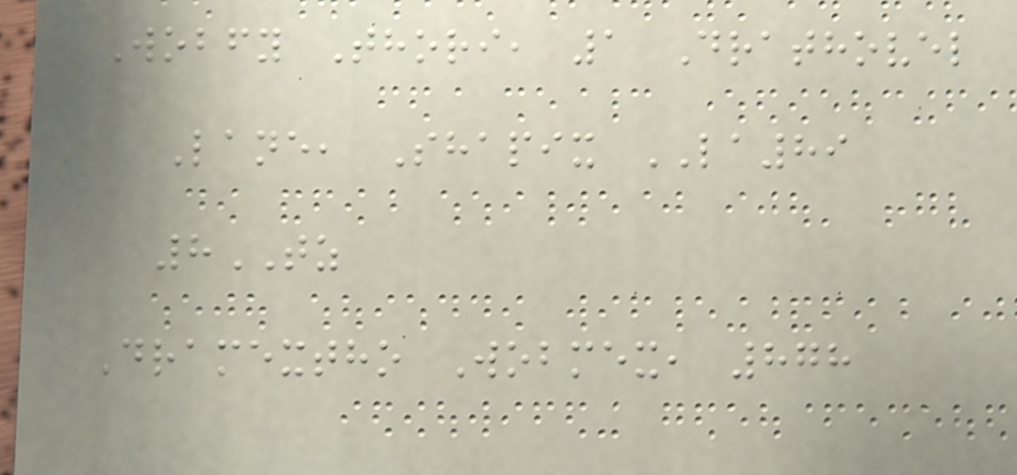Wobfy Thori, 1 Drathovel
Lane, Shapix LA89
8TZ
Dramextho Wobmex, 878
